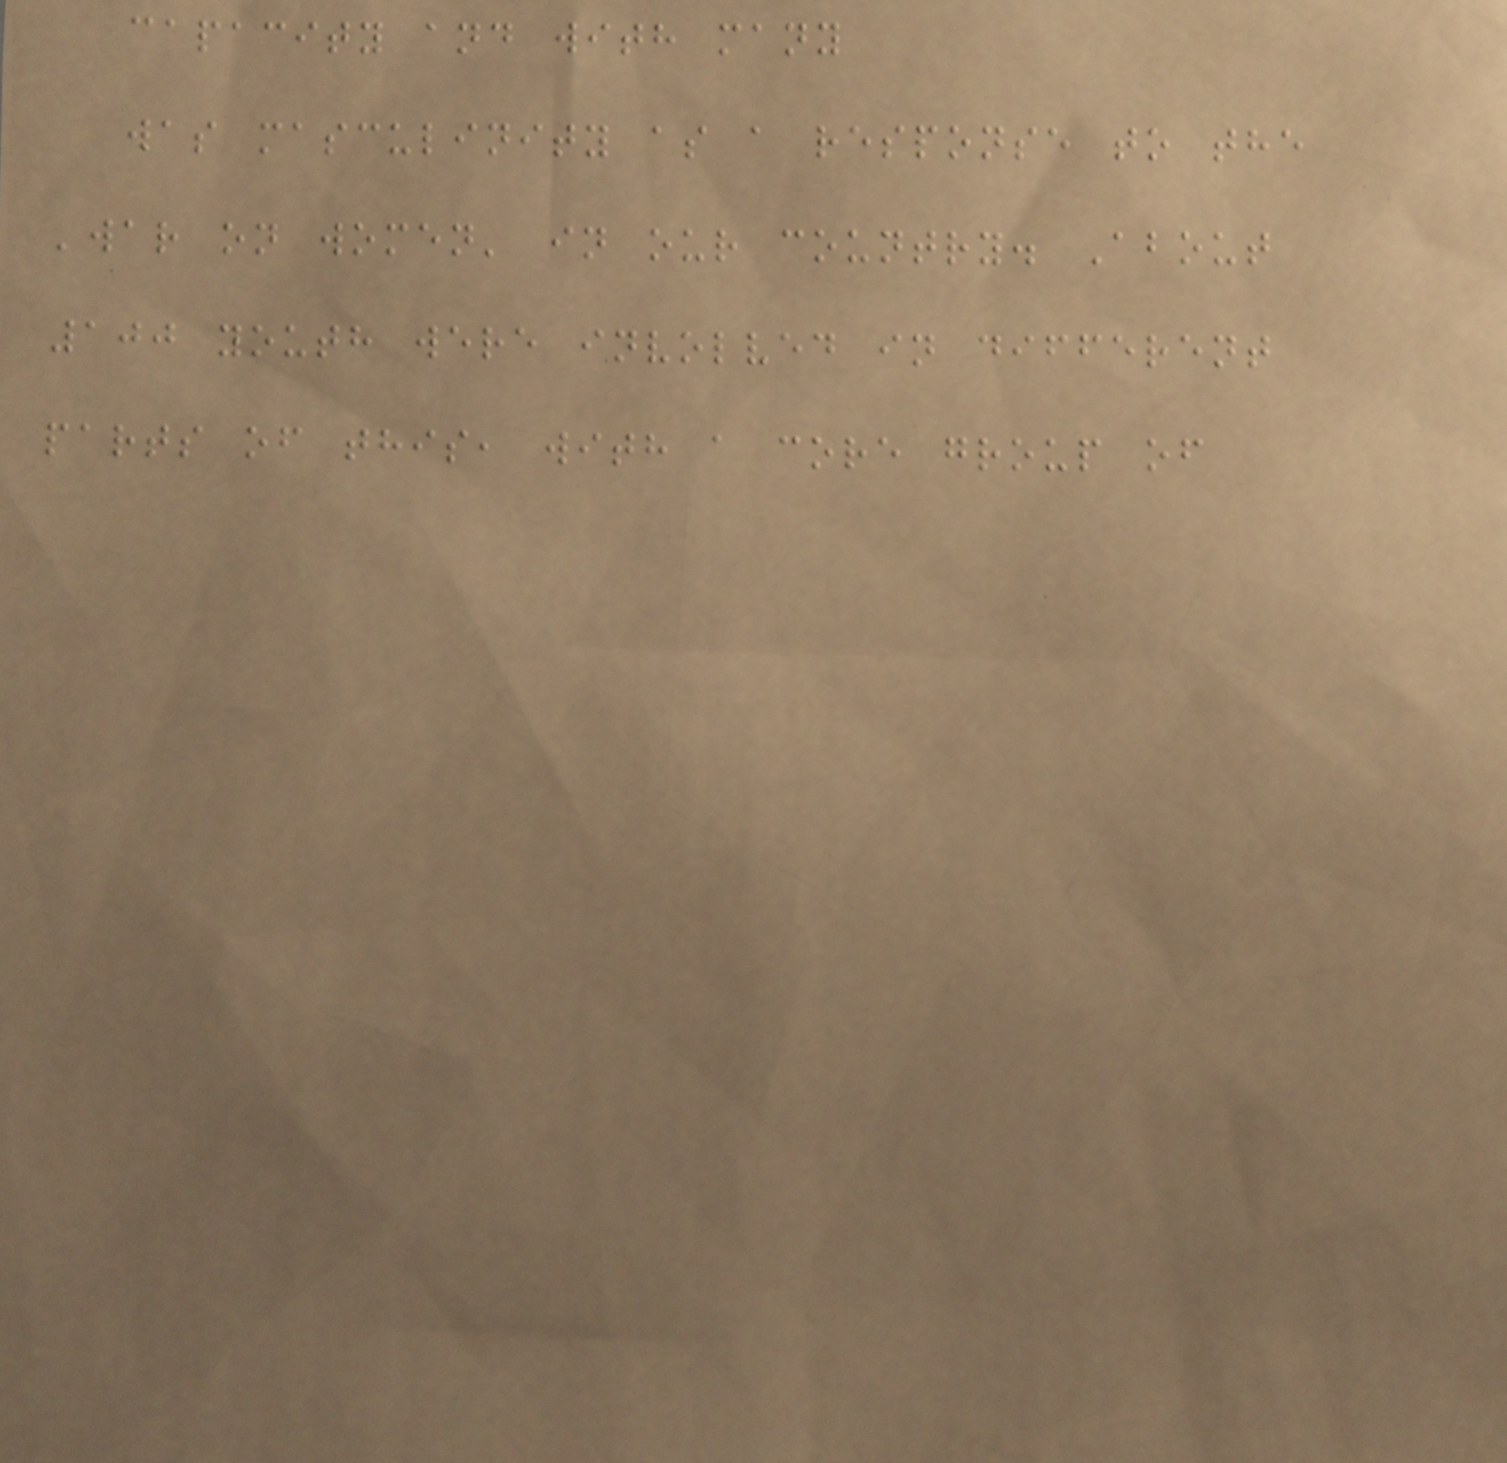capacity and with many
was masculinity as a response to the
'war on women' in our country. About
100 youth were involved in different
parts of this, with a core group of
